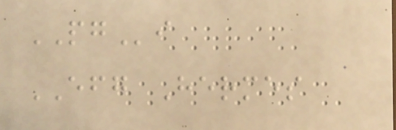PGi
EFG Hermes
